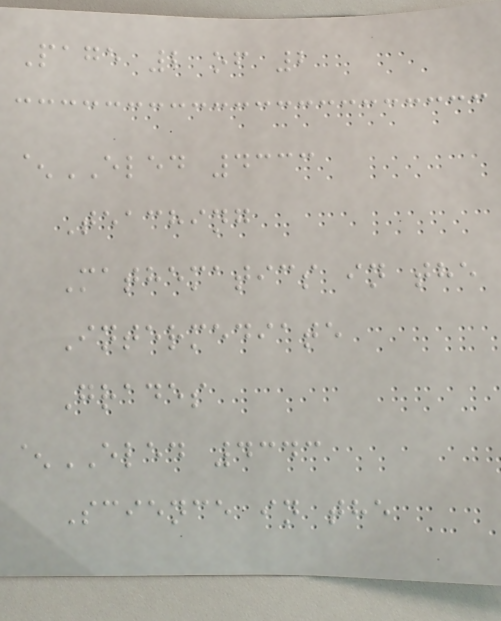Page 2 of 2
^ELED 4333
Teaching
Mathematics in the
Intermediate
Grades
^ELED 4343
Science in the
